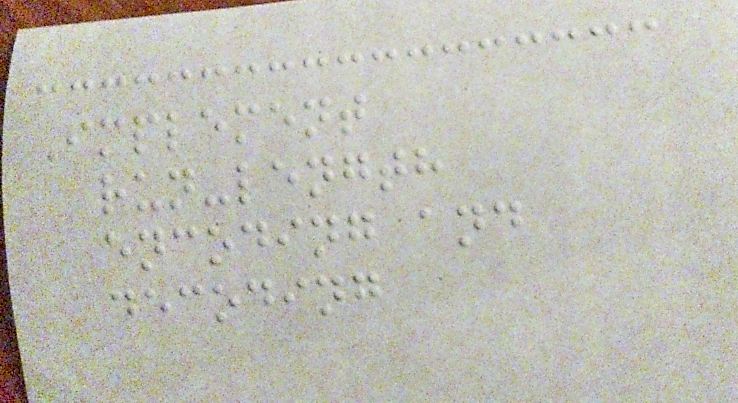Implement
run-length
encoding and
decoding
